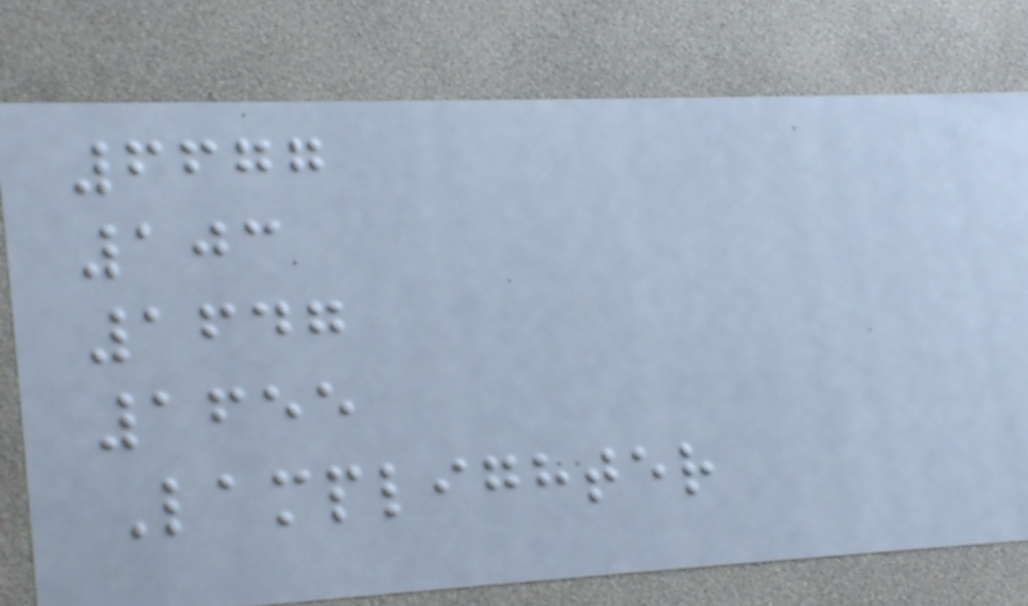6677
103
1647
1655
Lamplighter
